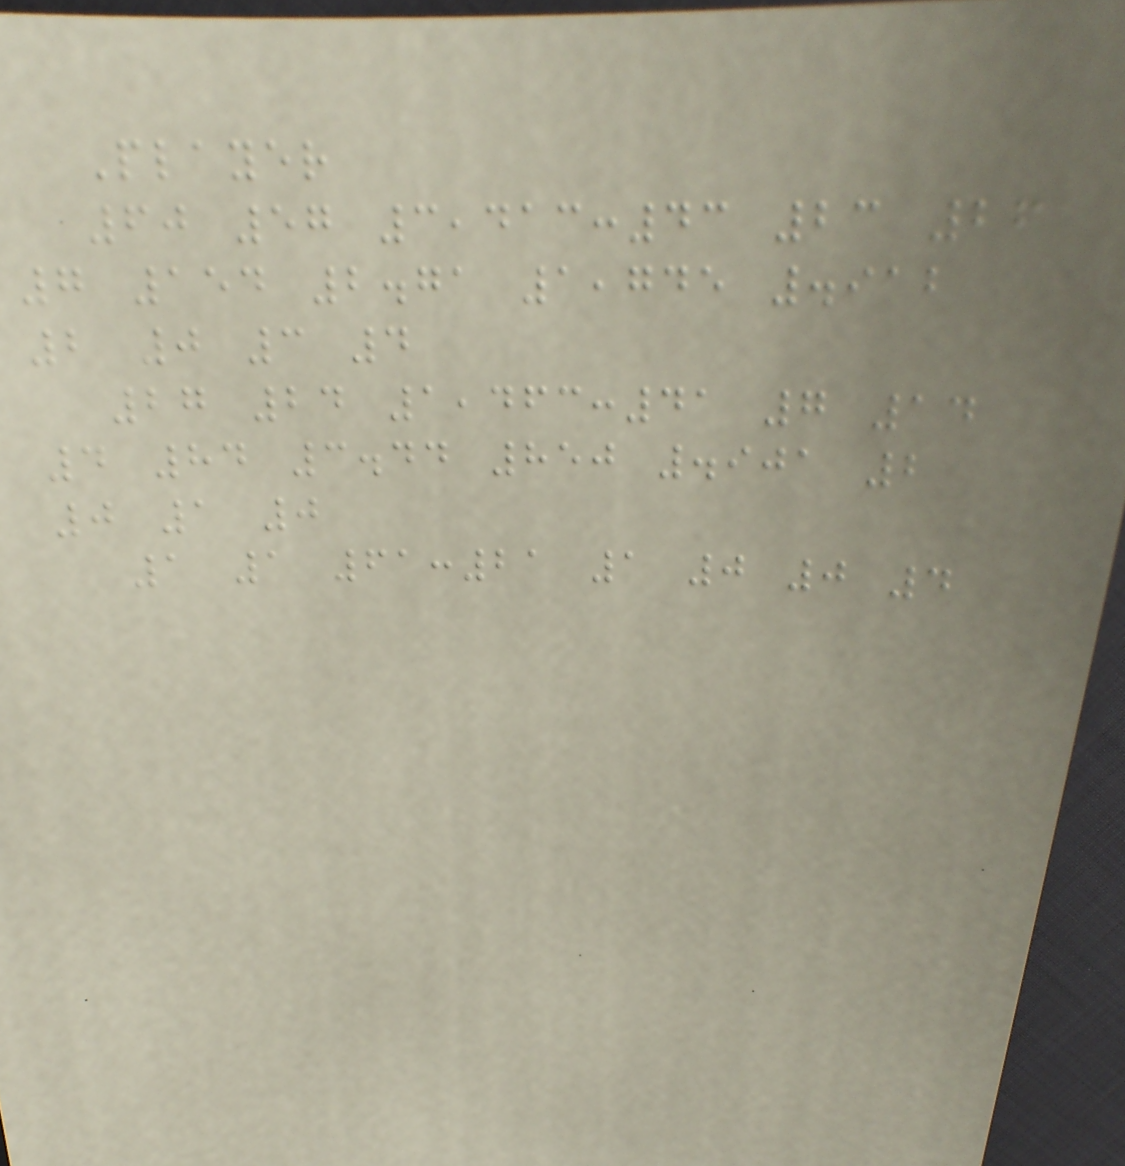Player
60 57 3,413:43 23 26
7 154 2.71 1,745 .912
2 0 3 4
27 24 1,463:41 7 14
4 84 3.44 850 .901 2
0 1 0
1 1 61:21 1 0 0 4
